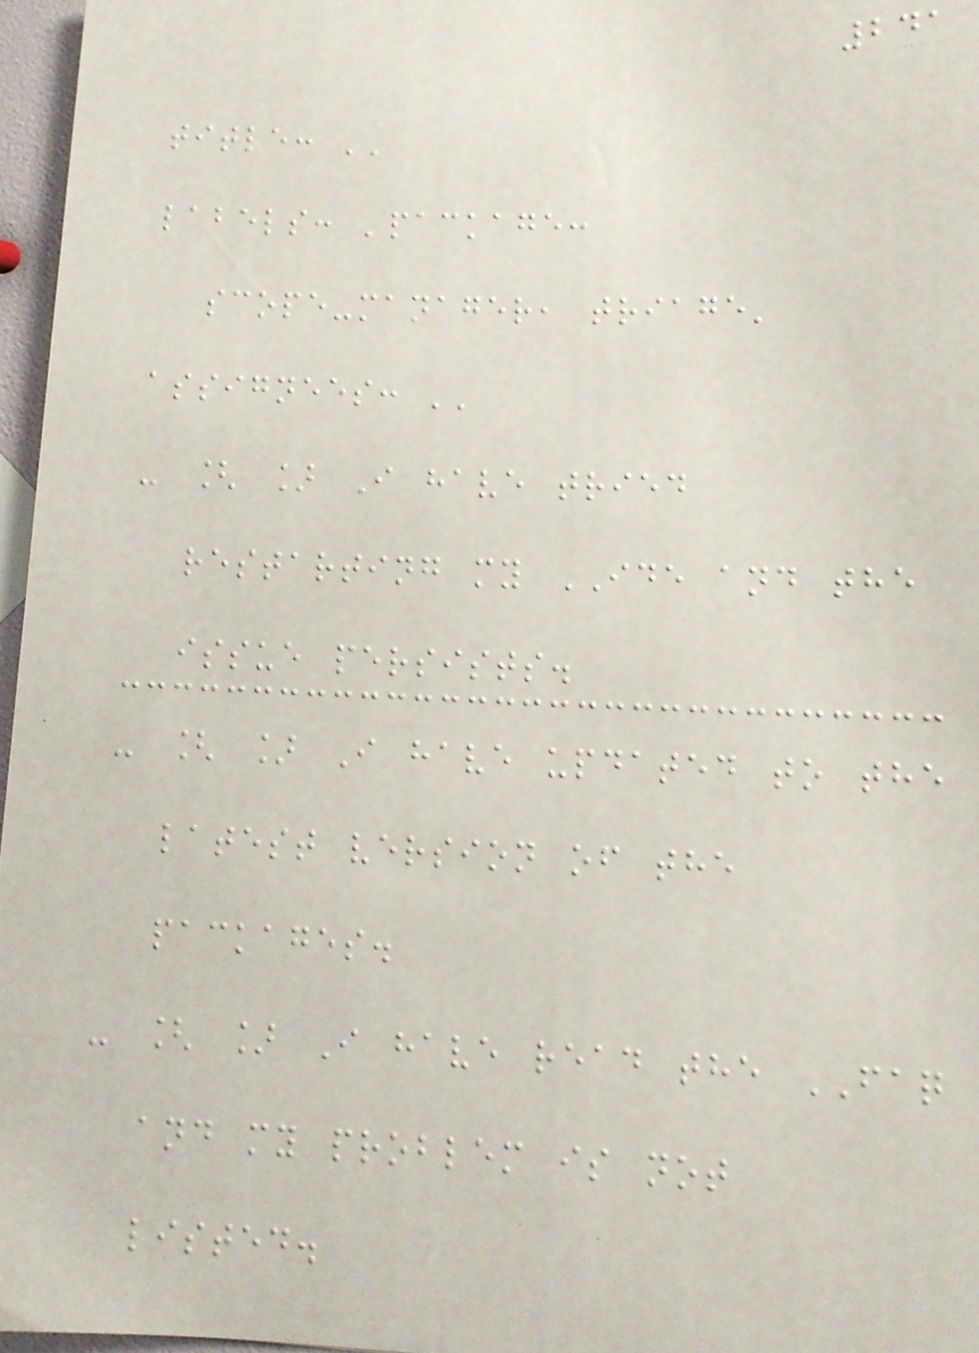241
title: ''
labels: 'package:
scope-manager, triage'
assignees: ''
- [ ] I have tried
restarting my IDE and the
issue persists.
- [ ] I have updated to the
latest version of the
packages.
- [ ] I have read the FAQ
and my problem is not
listed.
